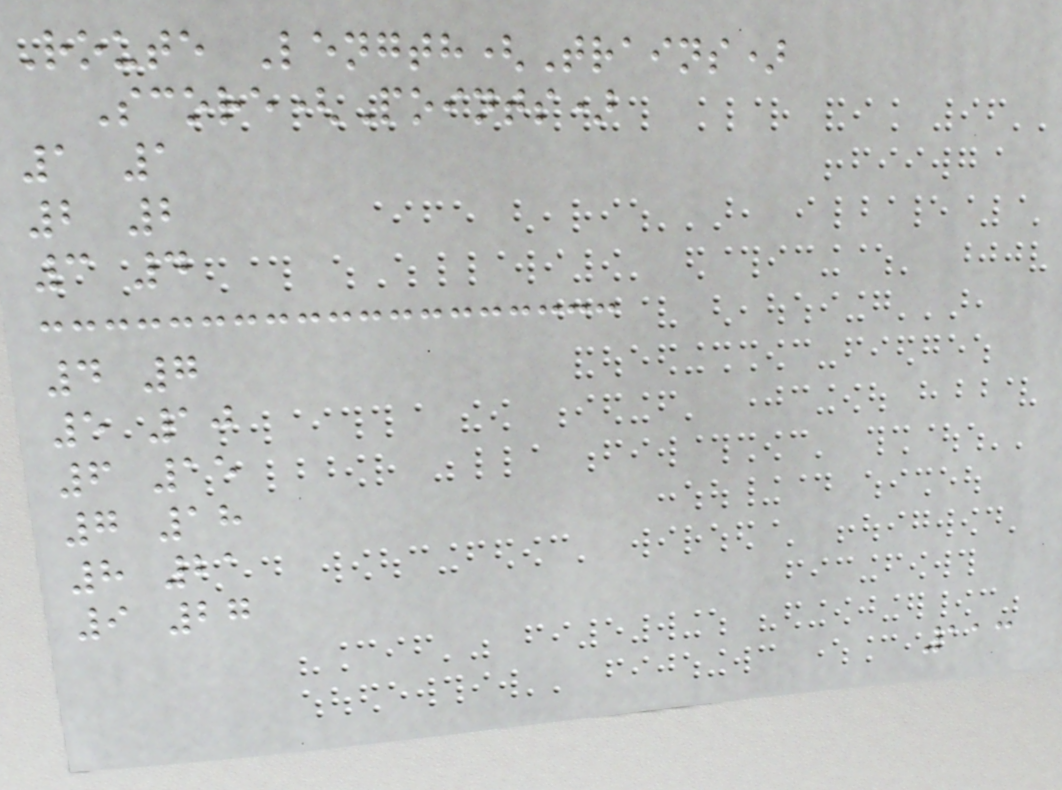Route Length(Trains)
Score(Points)
1 1
2 2
3 4
4 7
5 10
6 15
7 18
8 21
9 27
113
